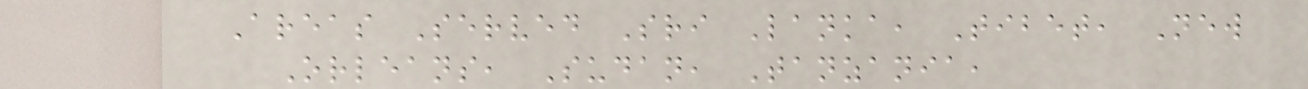Areas Served Sri Lanka, Tibet, New
Orleans, Sudan, Tanzania,
